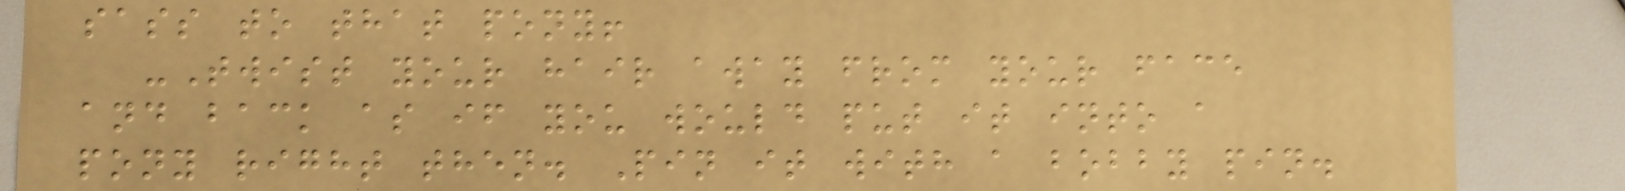sass to that pony!
-Twist your hair away from your face
and back as if you would put it into a
pony right then. Pin it with a bobby pin.
